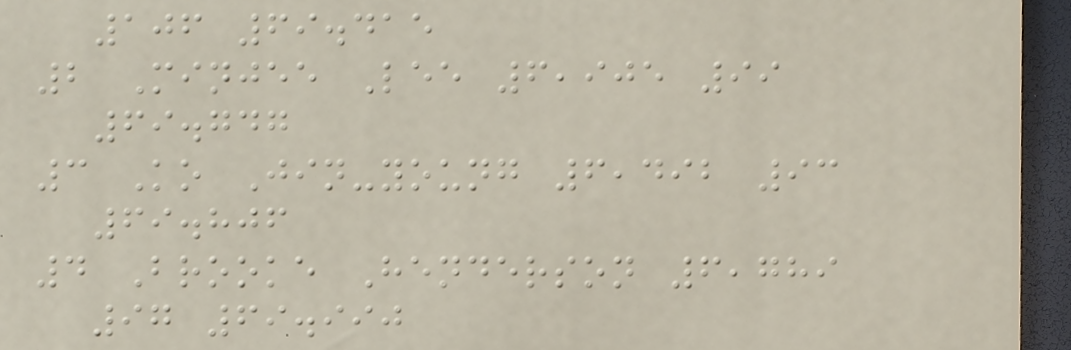106 69.415
2 Minjee Lee 6,905 99
69.747
3 Ko Jin-young 6,492 93
69.806
4 Brooke Henderson 6,789
97 69.990
